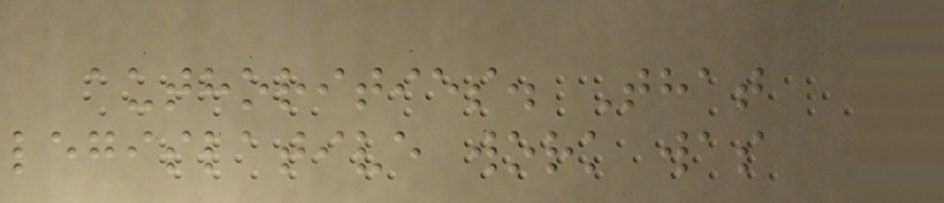authorities. That
legislative work was
